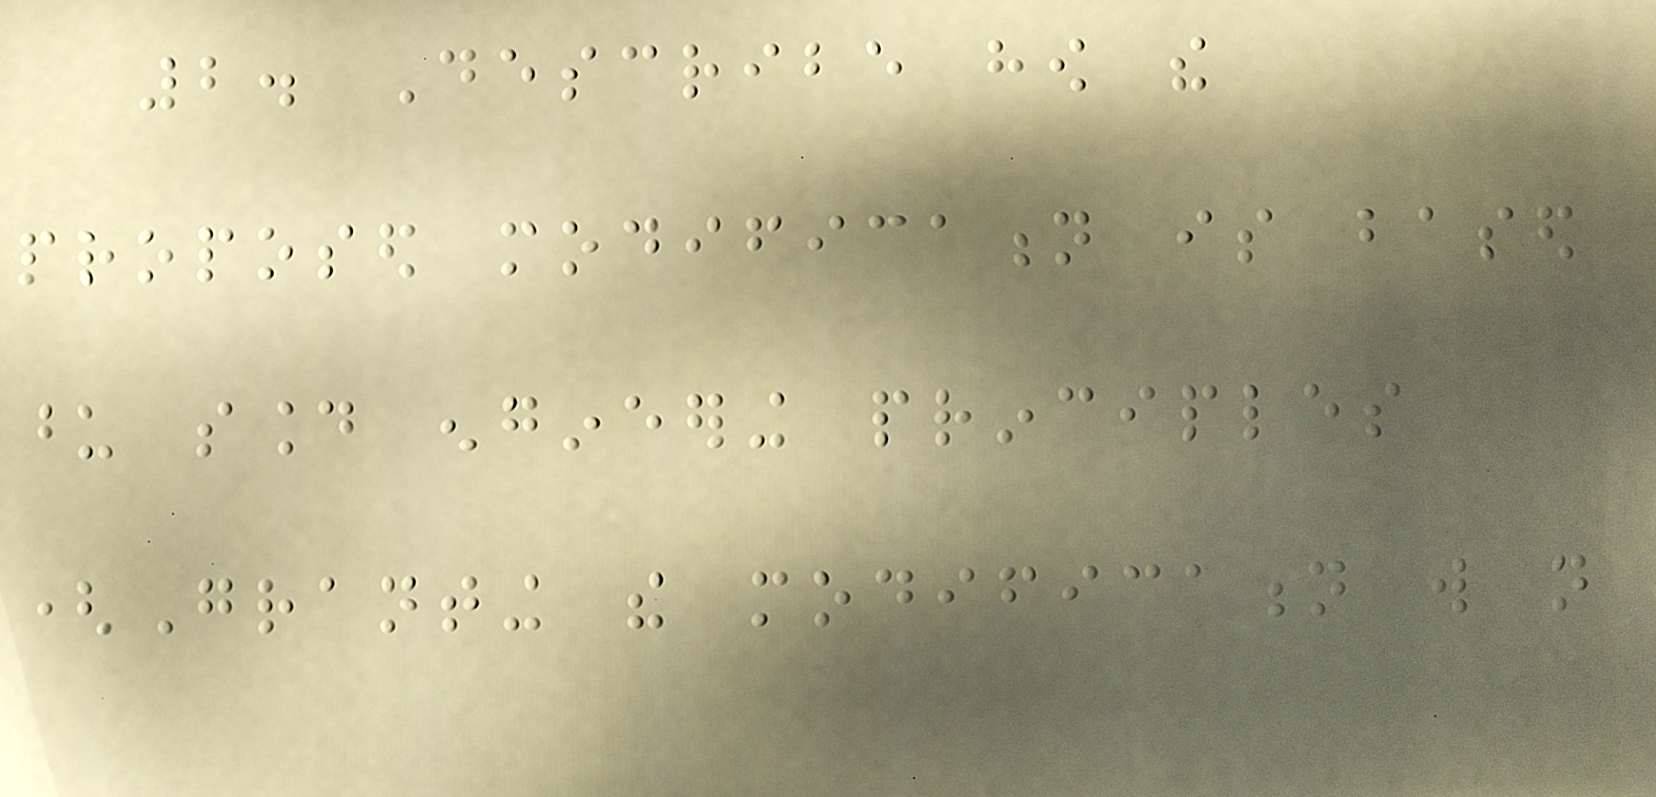2. Describe how the
proposed modification is based
upon sound engineering principles
(Granting the modification will not
